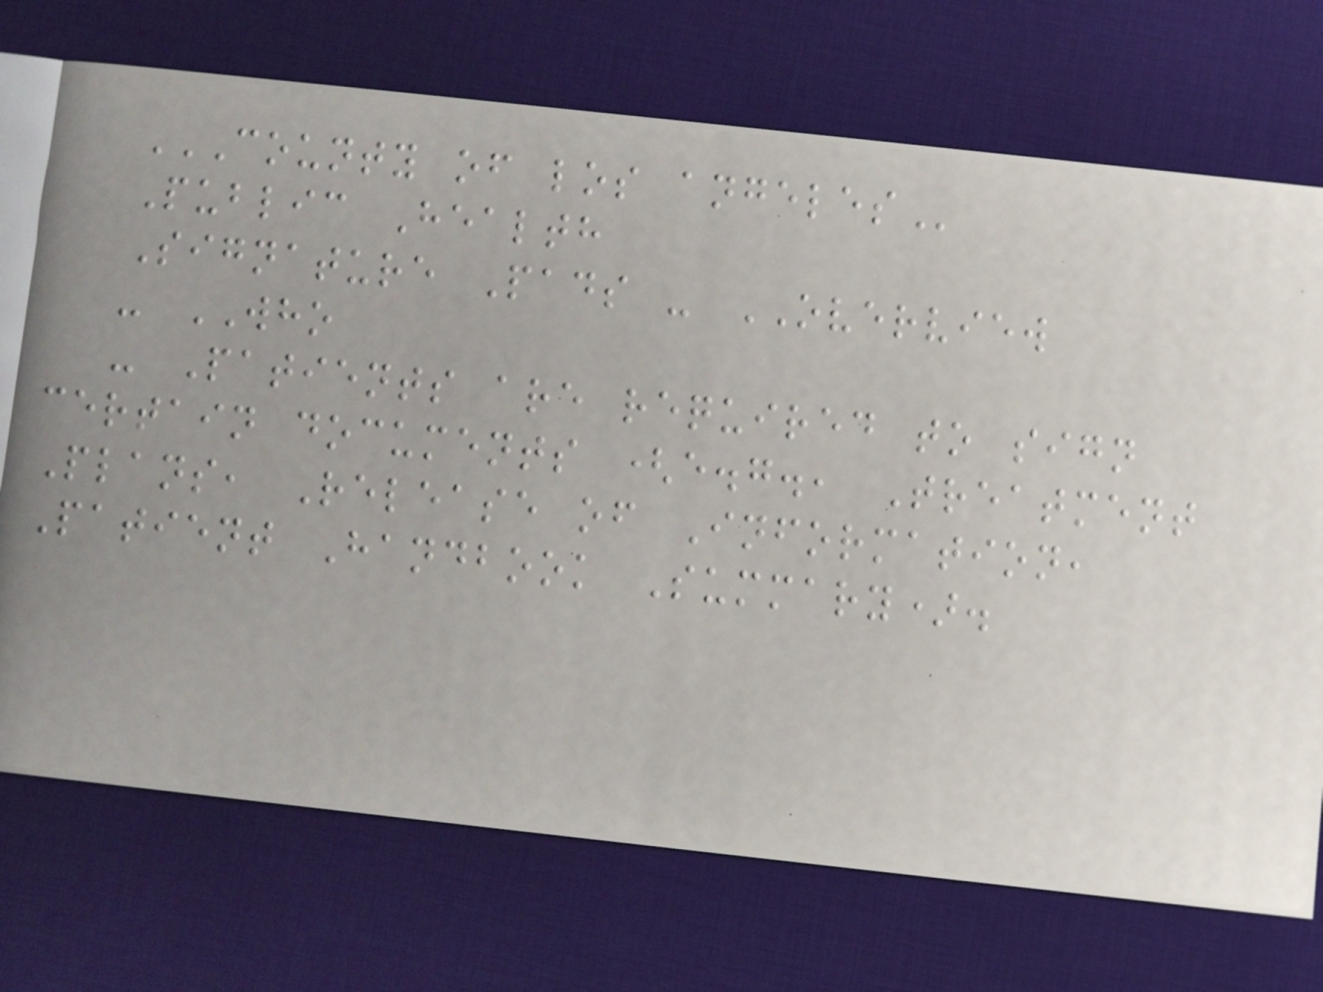COUNTY OF LOS ANGELES
Public Health
Signature Pads - OVERVIEW
- WHO
- Patients are required to sign
certain documents (e.g., Treatment
Plans, Release of Information,
Patient Handbook Summary).
